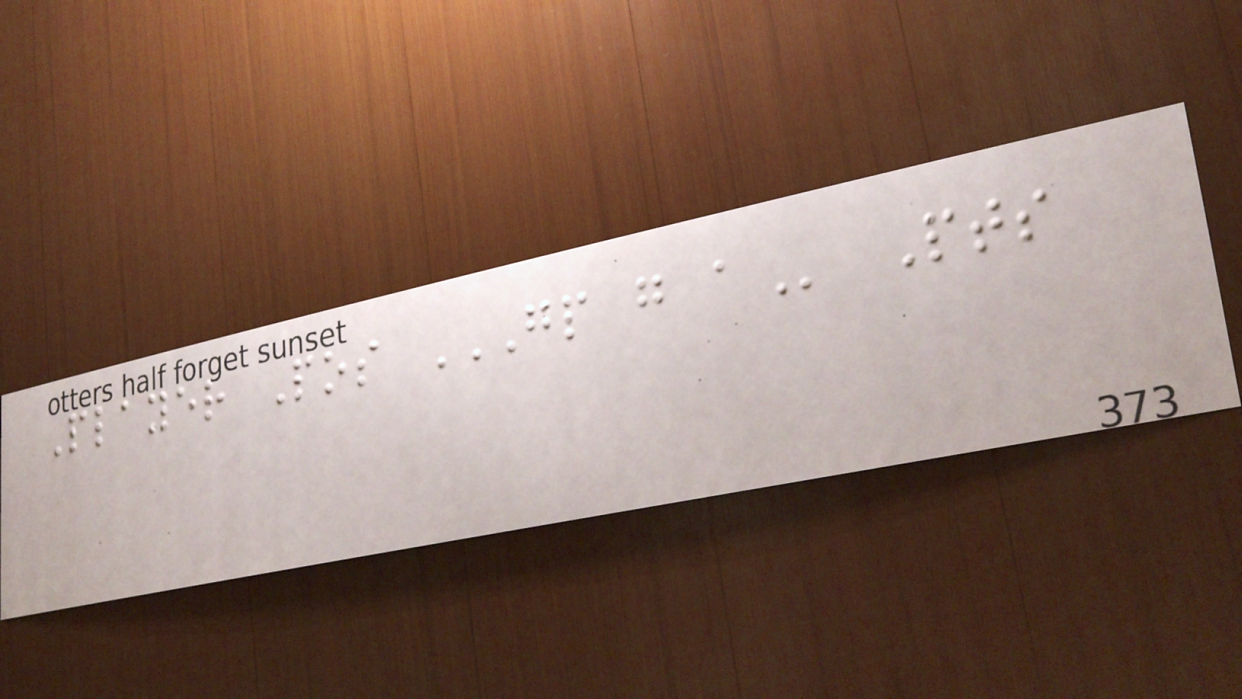Player Pos GP G A Pts
